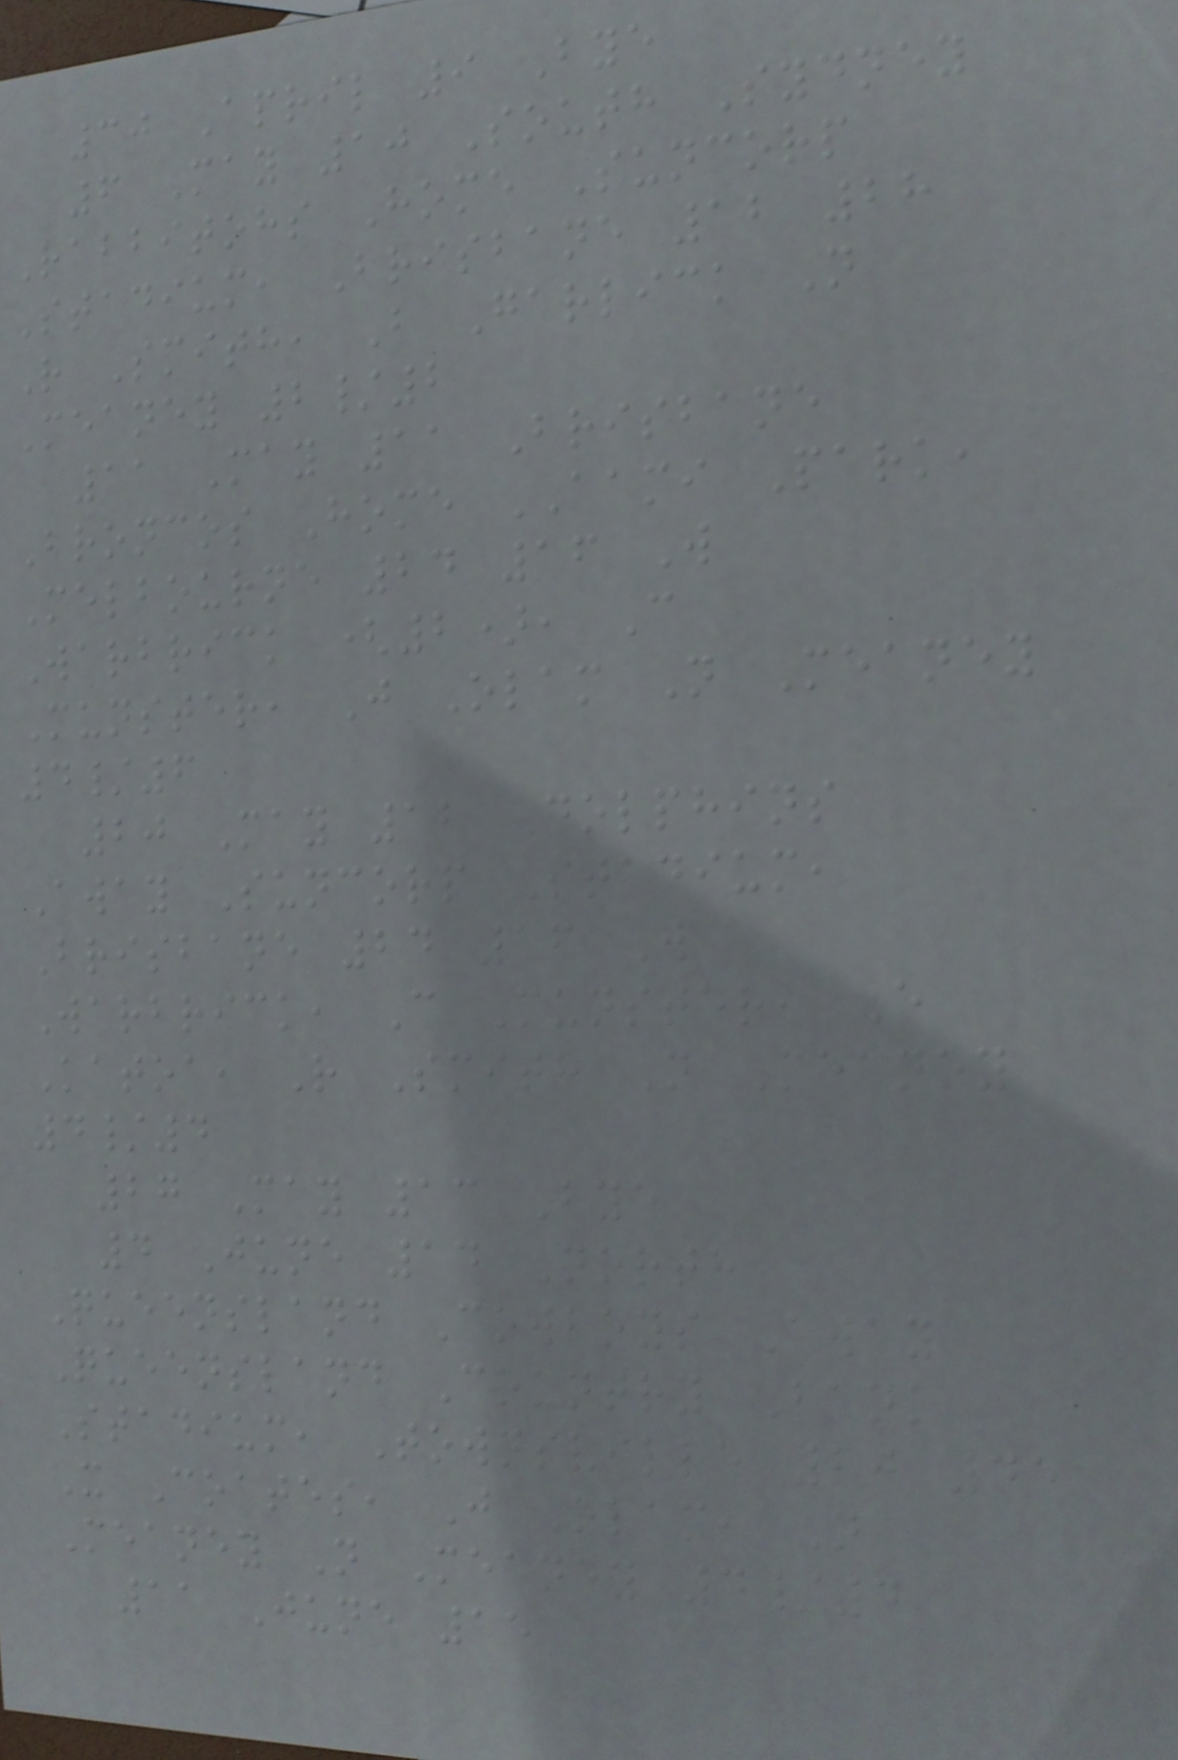30 April 9 Bye
6 May 10 South Sydney
Rabbitohs Home Suncorp
Stadium, Brisbane 12 28
R Smith, B Garlick N
Meaney 2/2
11 May 11 Brisbane
Broncos Home AAMI Park,
Melbourne 24 16 W
Warbrick (2), C
Munster, J Olam N Meaney
4/6
20 May 12 Dolphins
Away Suncorp Stadium,
Brisbane 24 16 W
Warbrick, C Munster, E
Katoa, R Smith N Meaney
4/4
27 May 13 Bye
4 June 14 North
Queensland Cowboys Away
Queensland Country Bank
Stadium, Townsville 20 45
X Coates, J Olam, N
Meaney N Meaney 4/4
11 June 15
